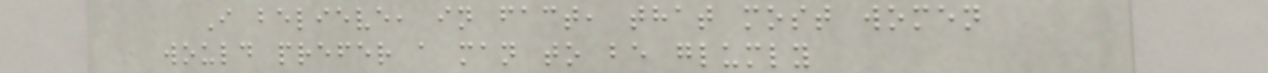I believe, in fact, that most women
would prefer a man to be glumly
